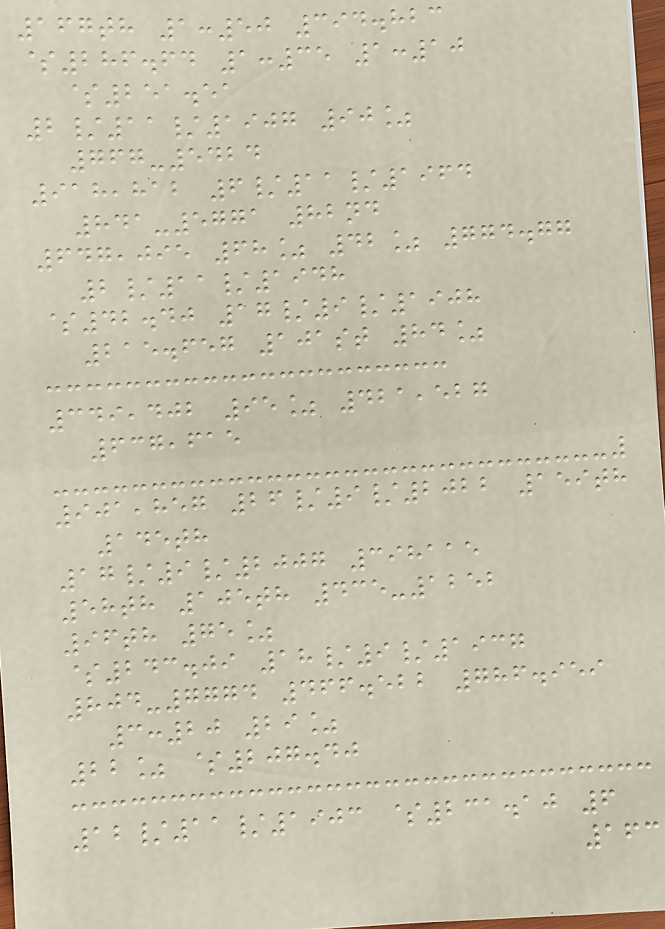167th 1:50 394.823
$286.64 1:35 1:10
$251.51
2/11/1907 90%
767-5424
918,812 6/11/1964
841-5771 82nd
647,095 68% 42% 774.77
2/11/1948
$42.40 17/9/1908
215.657 101st 84%
349,402 95% 421,527
637,615
901,857 26/9/2022 159th
145th
17/9/2007 398115
58th 105th 435-1252
96th 75%
$243.09 18/9/1937
804-7774 466.522 786.959
3:20 29%
22% $207.40
12/11/1903 $231.10 6
163
